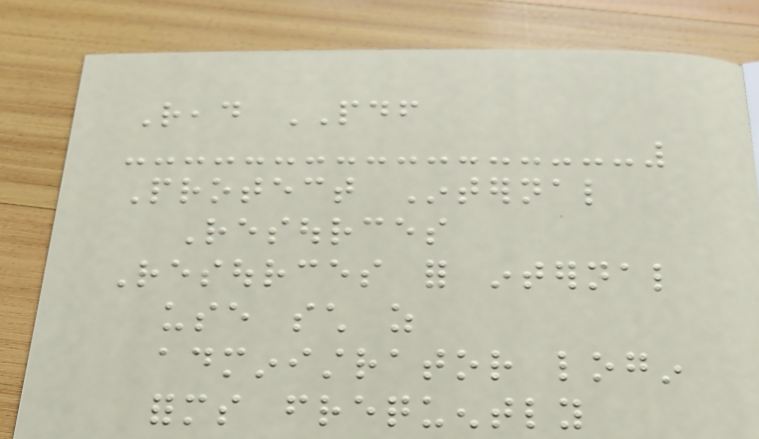Read PDF
Protect Internal
Resources
Resources for internal
use such as
administrator login
forms frequently
